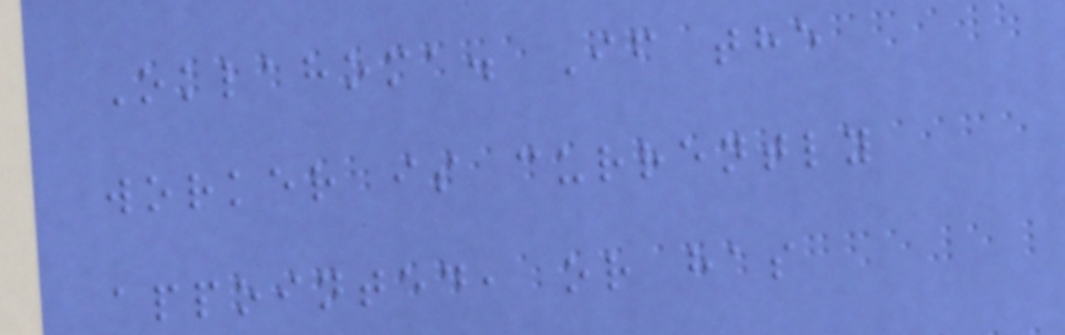Oklahoma. If the
worker is currently
appointed, or has
